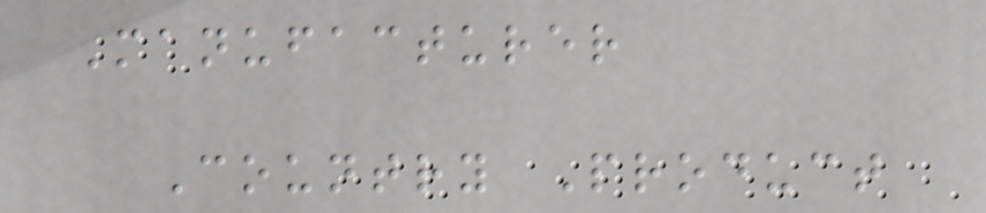Manufacturer
Country Product
